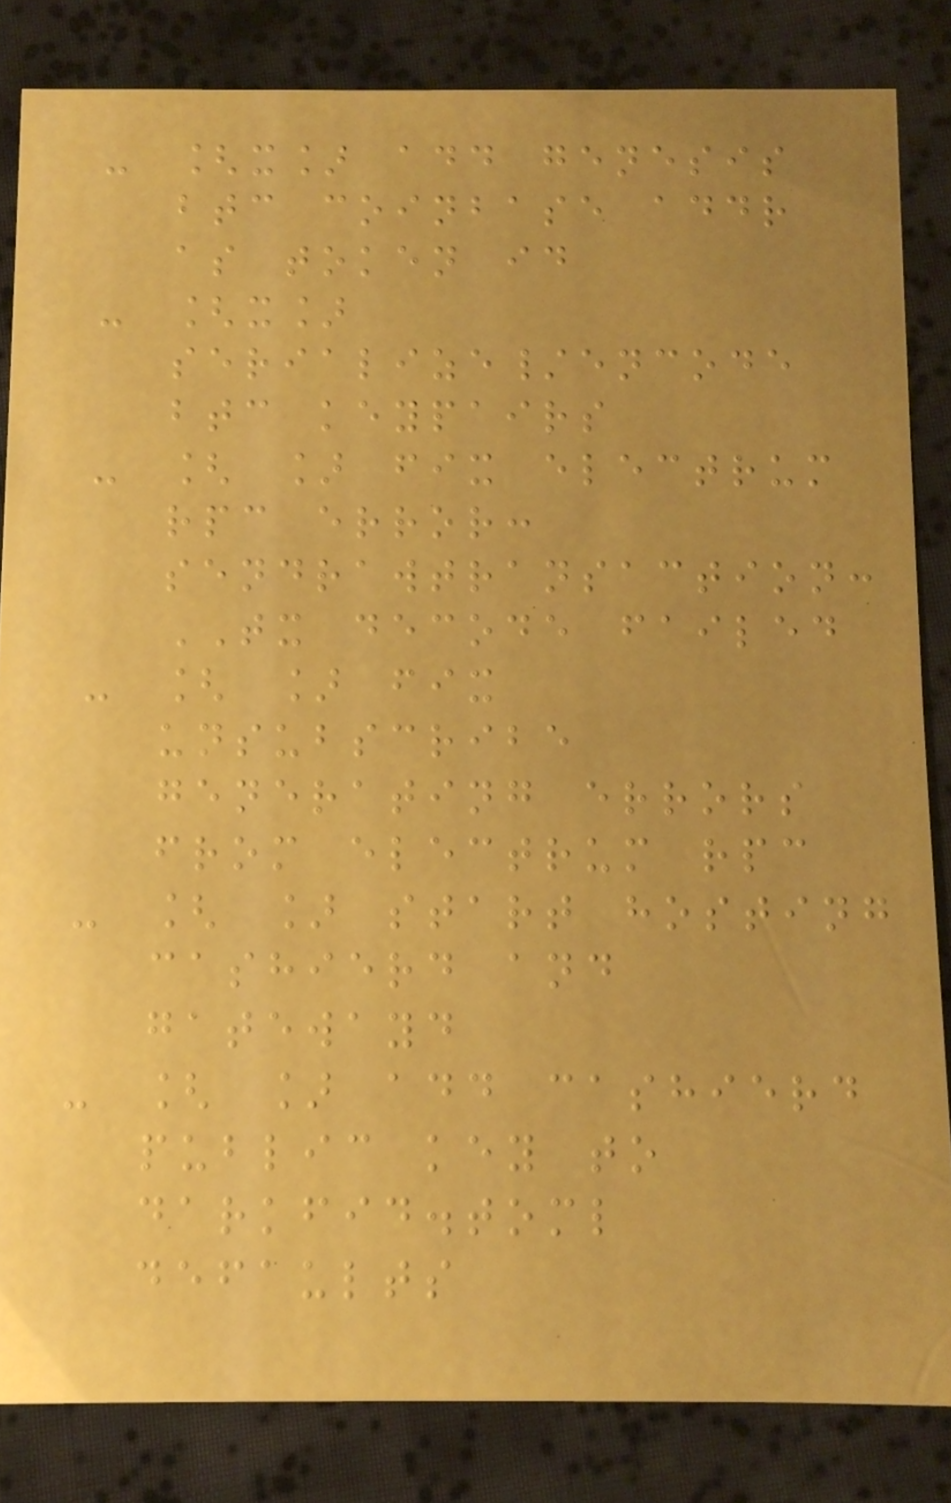- [x] add genesis
btc coinbase addr
as token id
- [x]
serialize/encode
btc keypairs
- [ ] fix electrum
rpc error:
sendrawtransaction:
TX decode failed
- [ ] fix
unsubscribe
generating errors
from electrum rpc
- [ ] start hosting
cashierd and
gatewayd
- [ ] add cashierd
public key to
darkfid.toml
defaults
